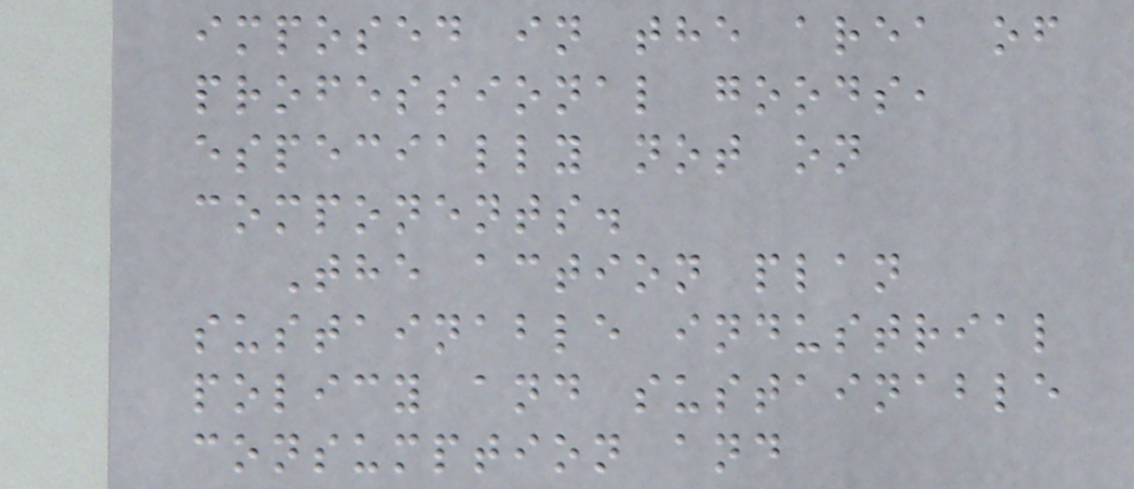imposed in the area of
professional goods,
especially not on
components.
The action plan
sustainable industrial
policy and sustainable
consumption and
